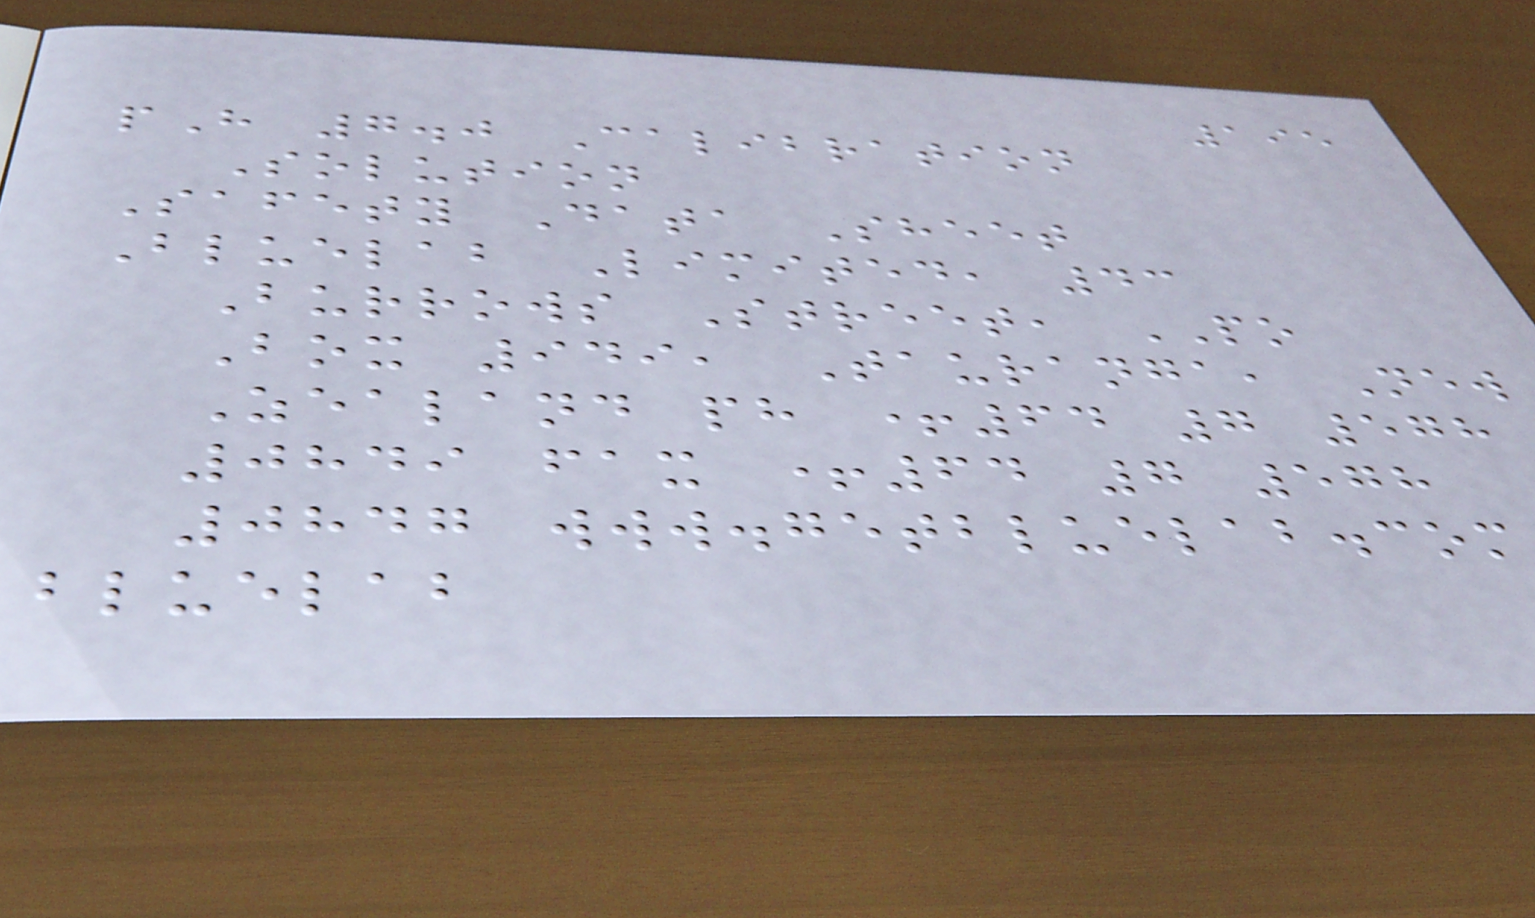195
pH 7.0 Calibration
Solution
Safety Data Sheet
Bluelab Limited, 43
Burrows Street, PO
Box 949, Tauranga, New
Zealand ph +64 7 578
0849 fax +64 7 578
0847 www.getbluelab.com
bluelab
